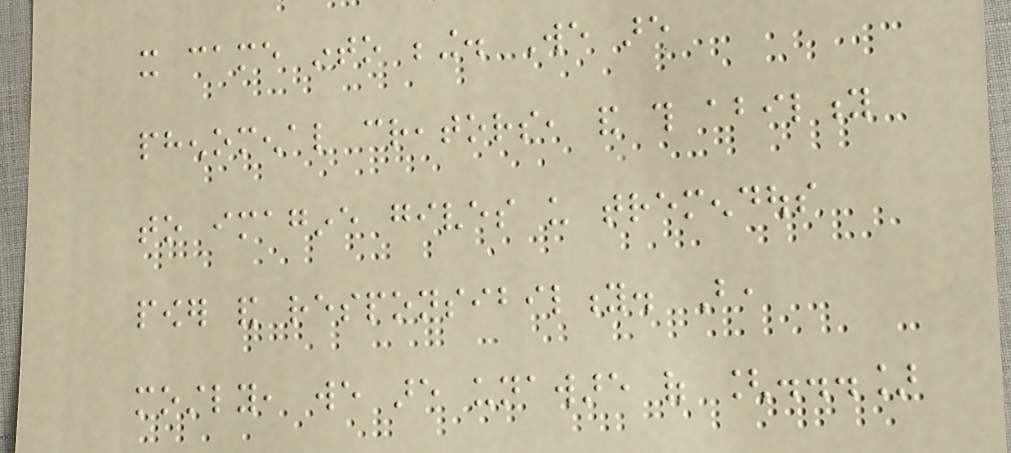it came into being. We are
phenomenal creators, and this ability
to imagine gives us tremendous
power and responsibility. But,
mostly, we are unaware of [...]
